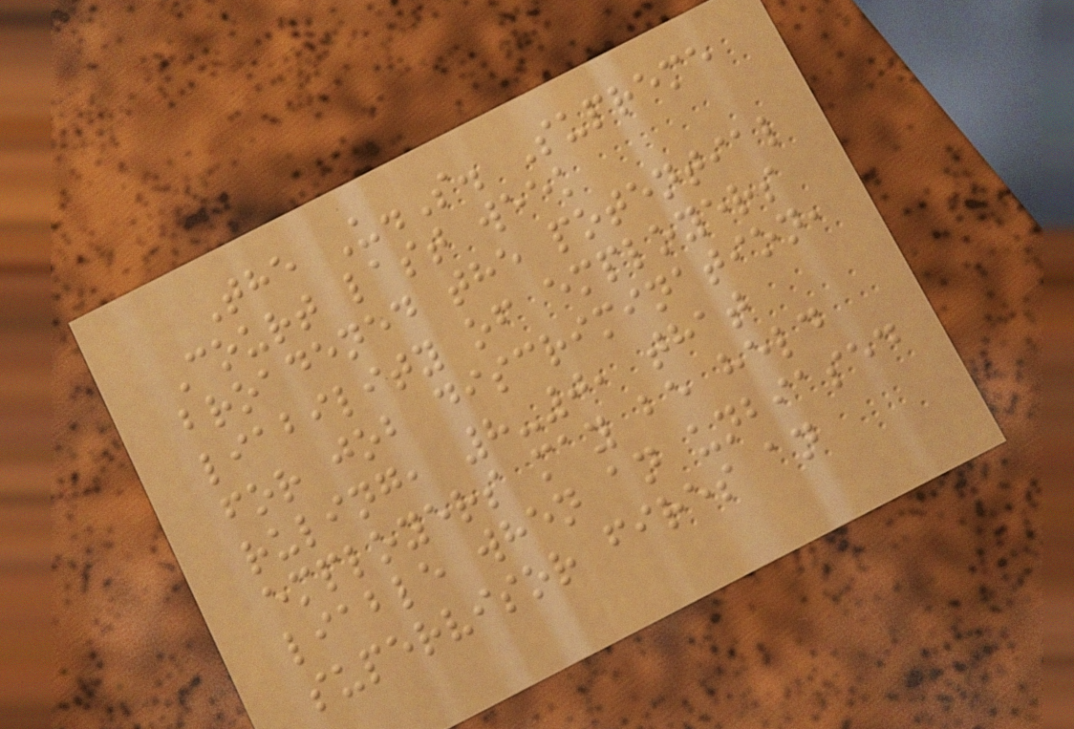The U.S. Supreme
Court last week
broadened the potential
liability of employers
for job discrimination,
ruling, 8-0, that
employers may be held
liable when an unbiased
supervisor fires an
